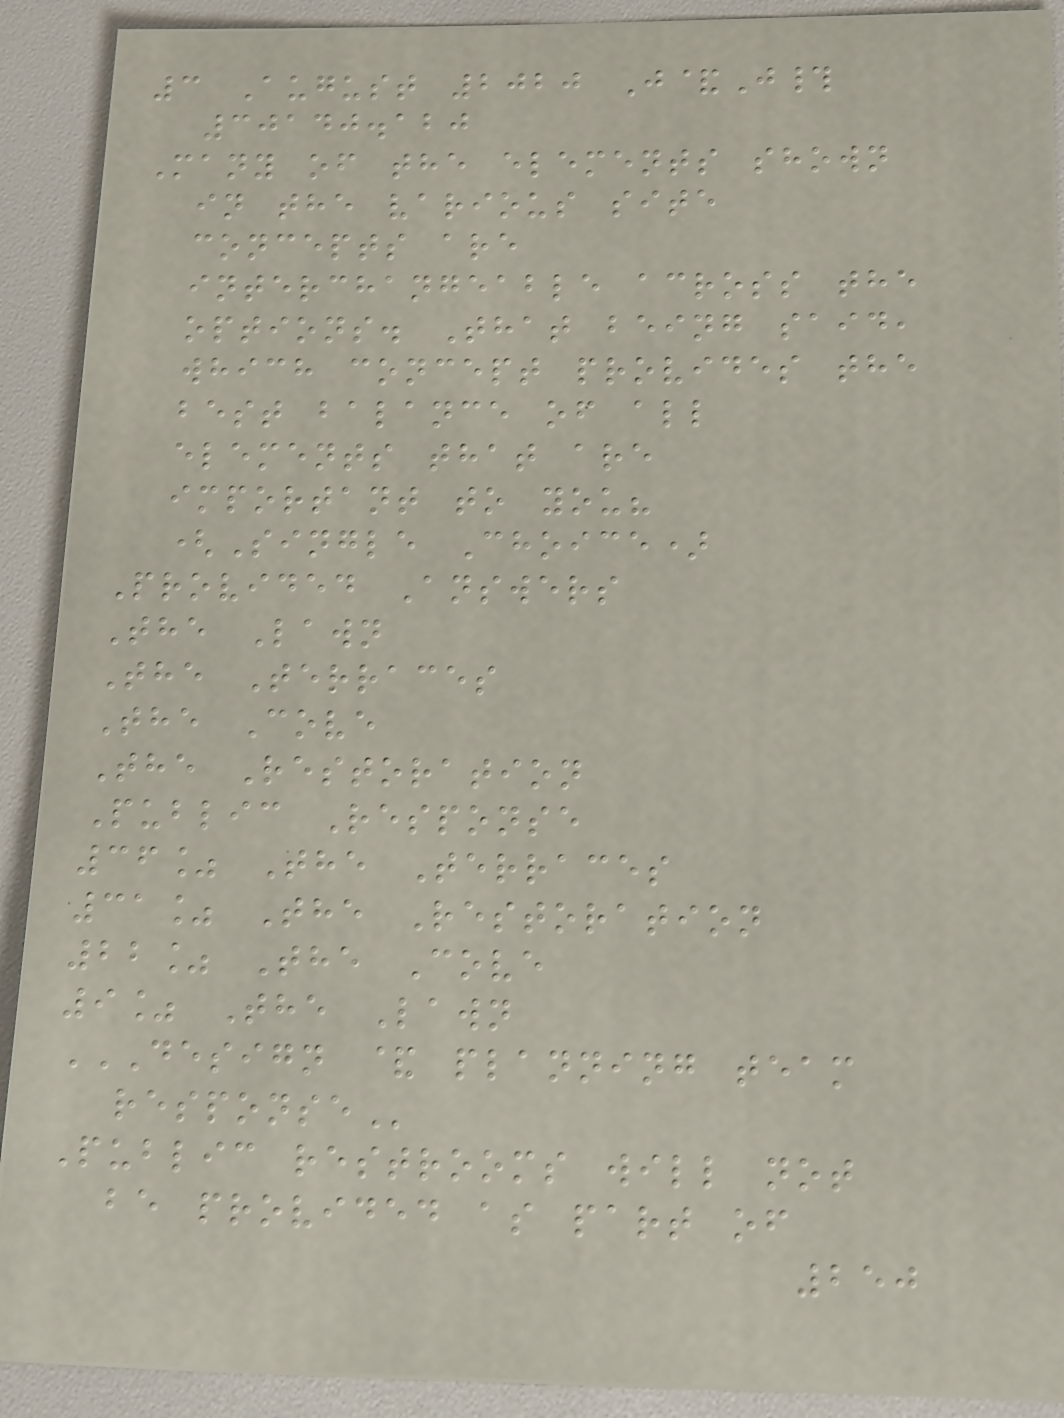3 August 2020 J&J#
30140.120
Many of the elements shown
in the various site
concepts are
interchangeable across the
options. That being said,
which concept provides the
best balance of all
elements that are
important to you?
(Single Choice)
Provided Answers
The Lawn
The Terraces
The Cove
The Restoration
Public Response
36% The Terraces
31% The Restoration
22% The Cove
9% The Lawn
DESIGN & PLANNING TEAM
RESPONSE
Public restrooms will not
be provided as part of
250
